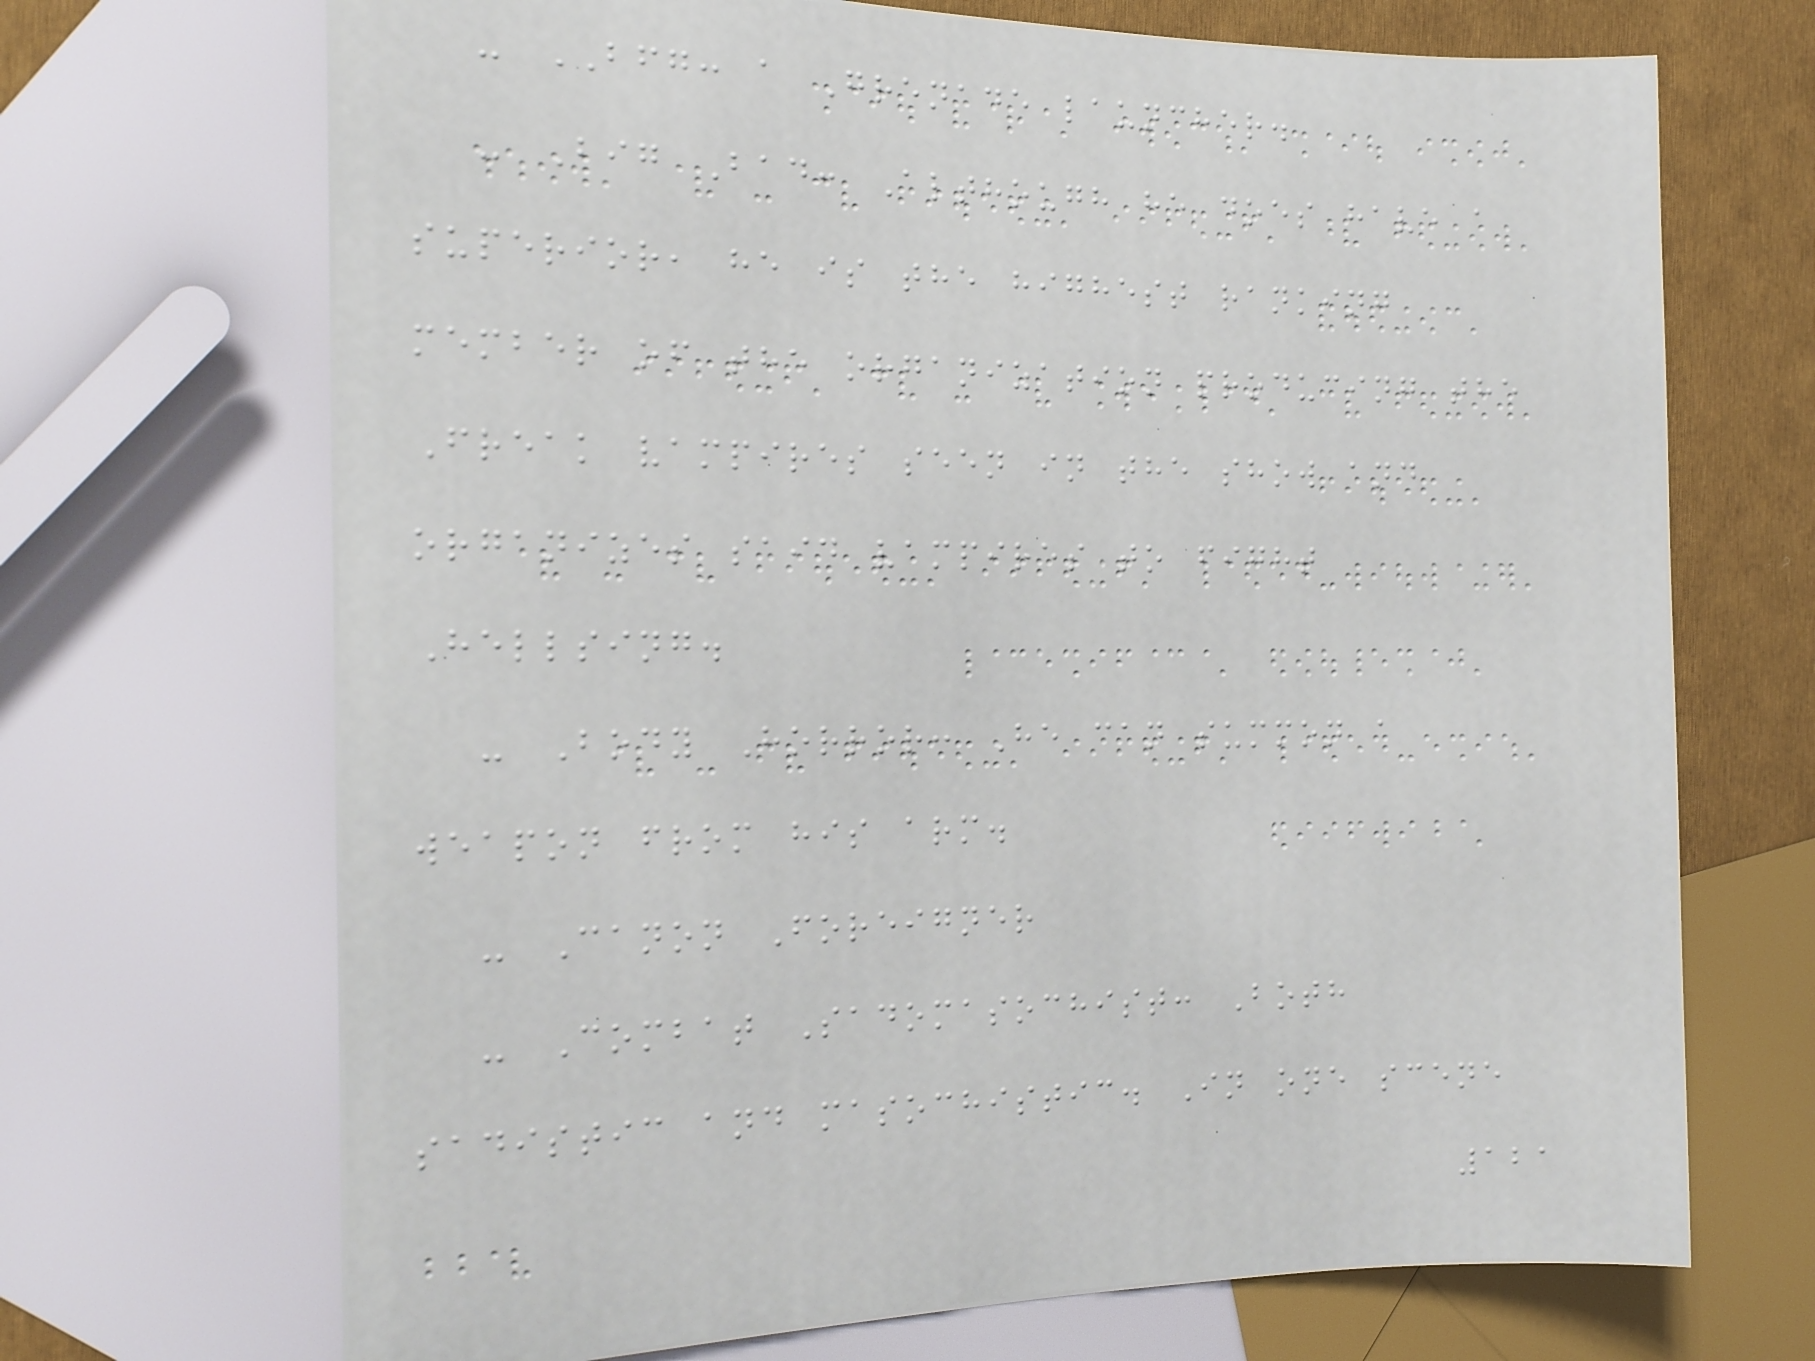- BFG: a Grenade launcher.
- Big Bad: Although he does have a
superior, he is the highest ranking
member of the organization producing the
Freak vampires seen in the show and
organizes said vampires to fight
Hellsing.
- Body Horror: He can summon a
weapon from his arm.
- Canon Foreigner
- Combat Sadomasochist: Both
sadistic and masochistic. In one scene
121
